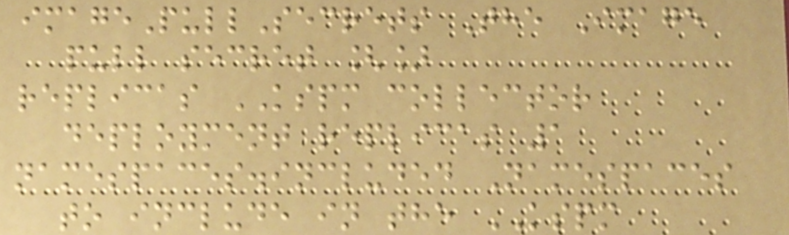imagePullSecrets The Image
pull secret []
replicas KSPM collector
deployment replicas 1
namespaces.included Namespaces
to include in the KSPM
